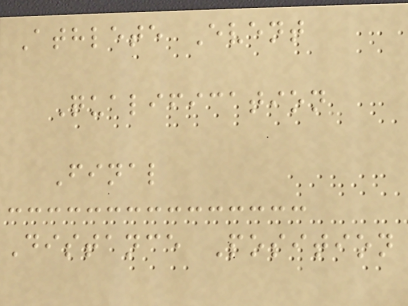Athlete Event
Qualification
Final
Distance Position
